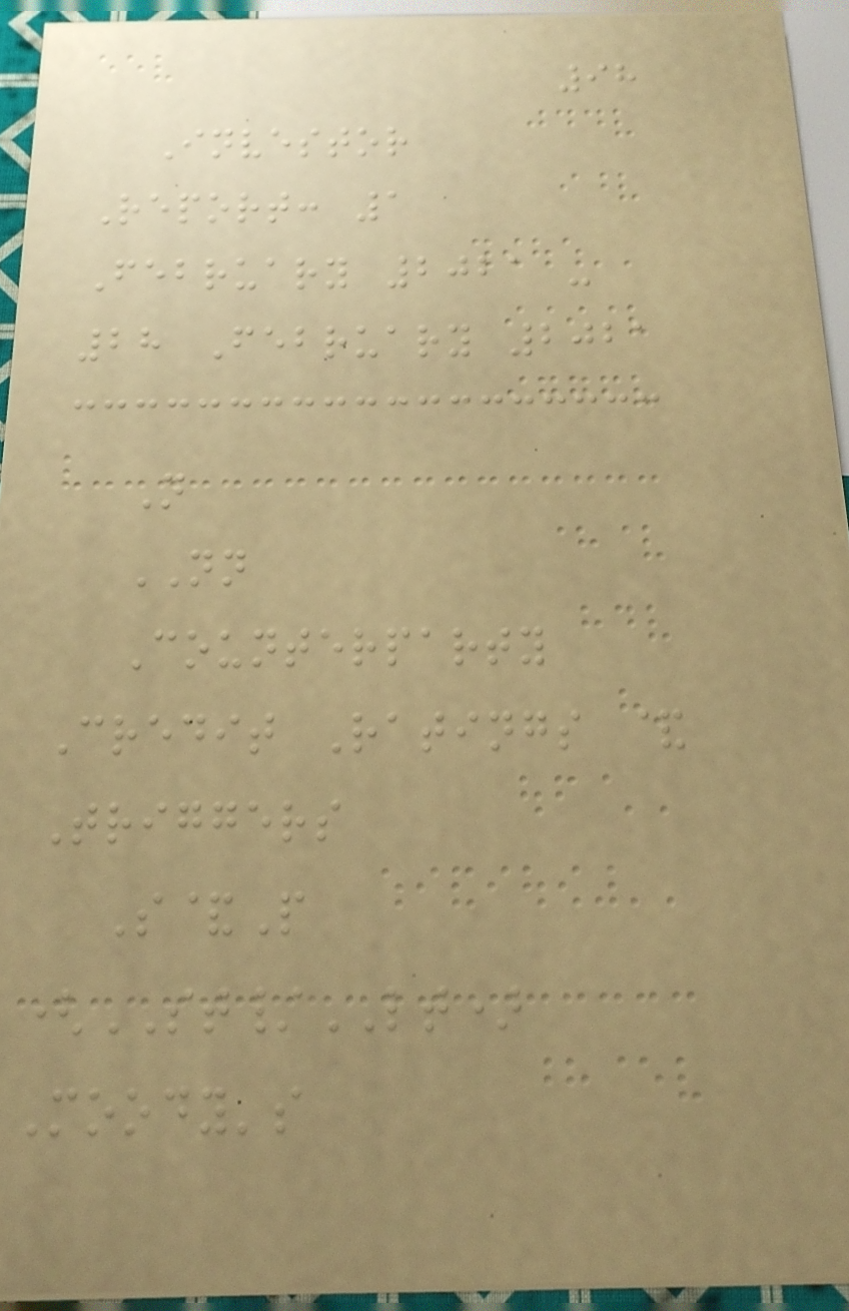98
Investor
Report: 1
February 2021 -
28 February 2021
N
NN
Counterparty
Credit Ratings &
Triggers
S&P
(ST/LT)
Moody's
